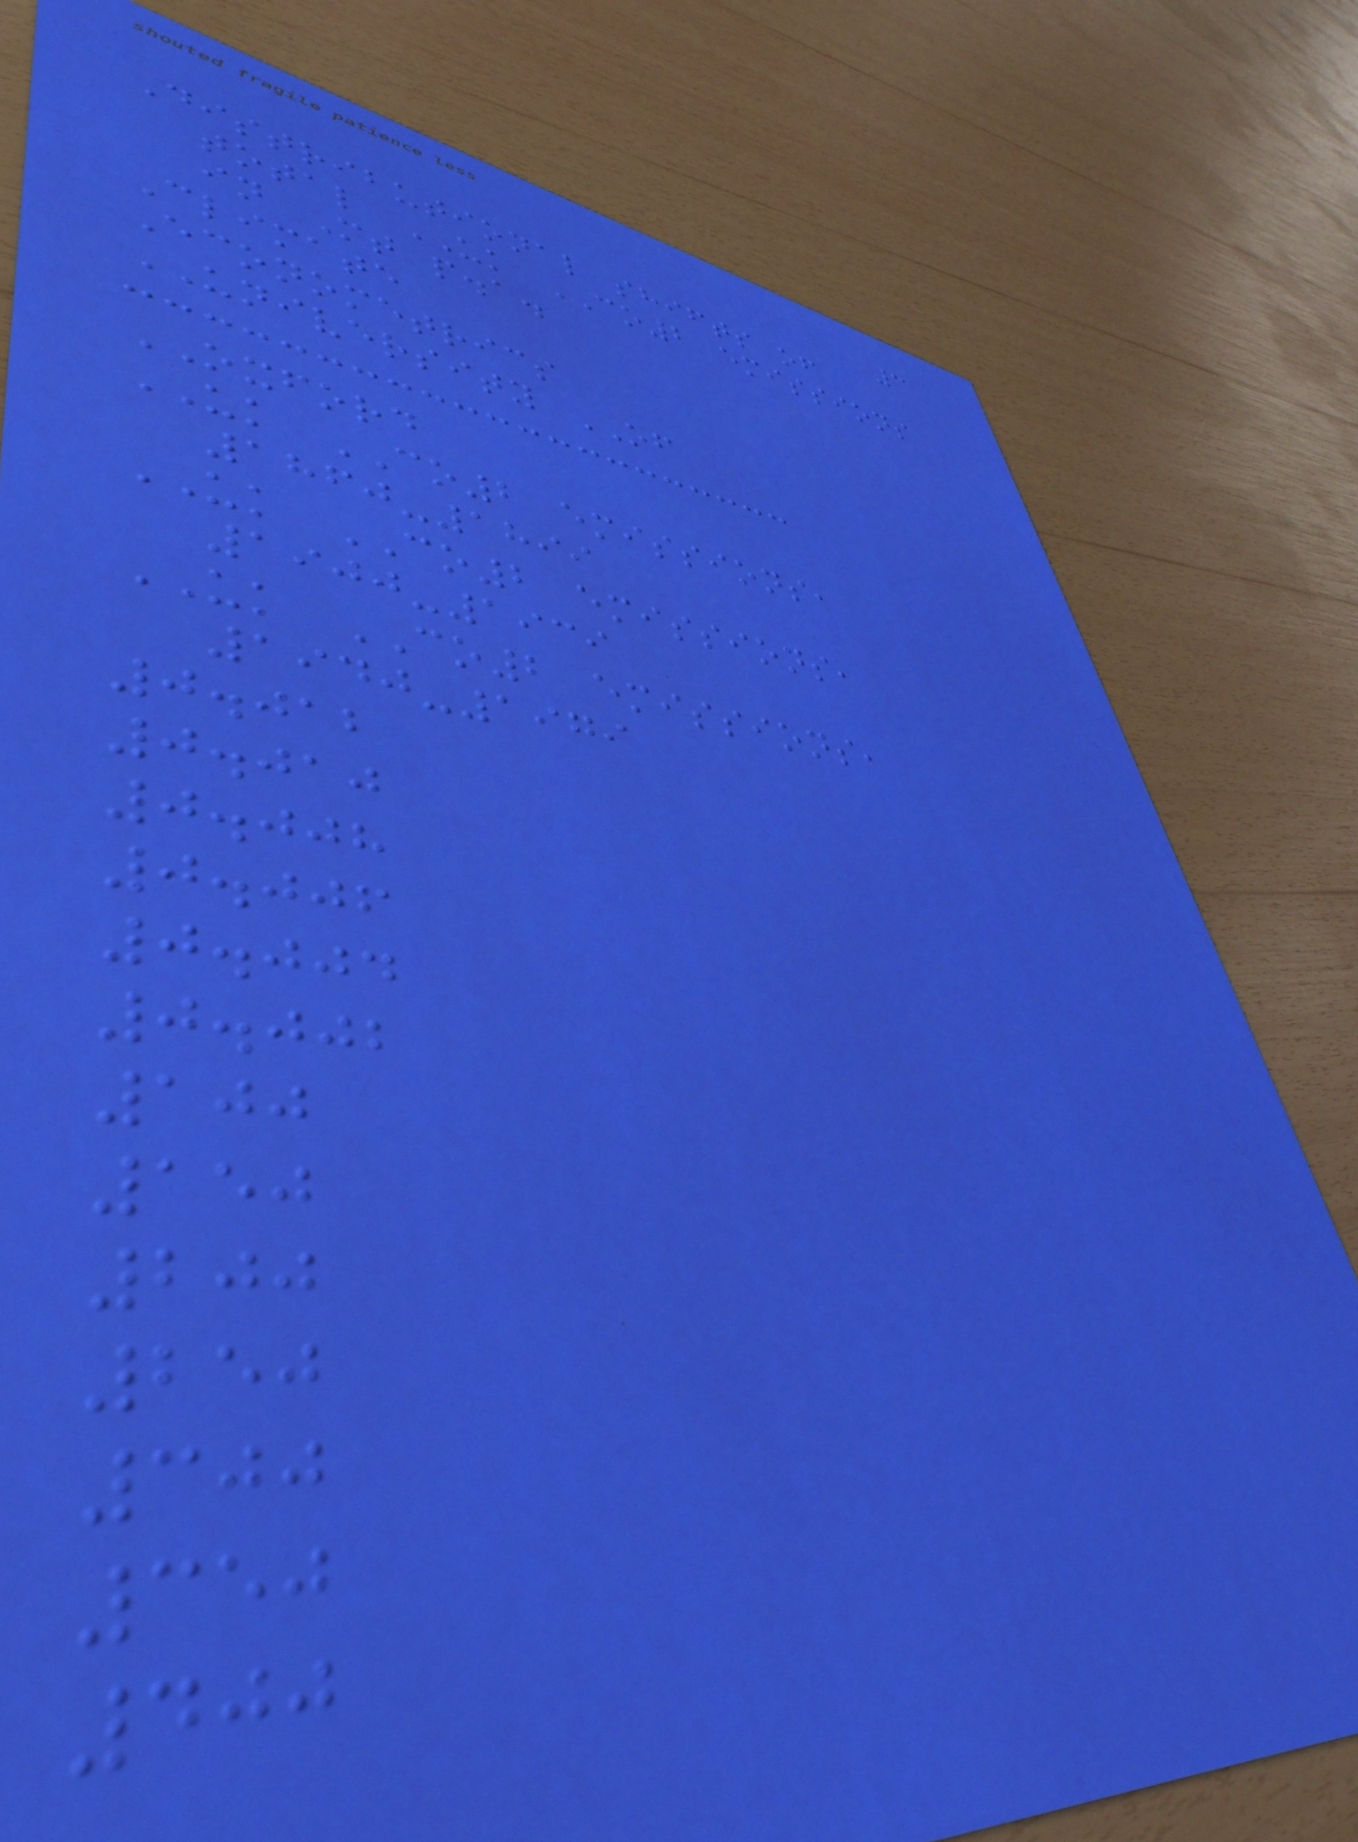3
Distributional shifts of
total UK CO2 emissions
in Mt p.a.
Climate
Econometrics
UNIVERSITY OF
OXFORD
UK CO2 emissions,
1860-1899
UK CO2 emissions,
1900-1939
UK CO2 emissions,
1940-1979
0.012
0.010
0.008
0.006
0.004
0.002
100
150
200
250
300
350
400
